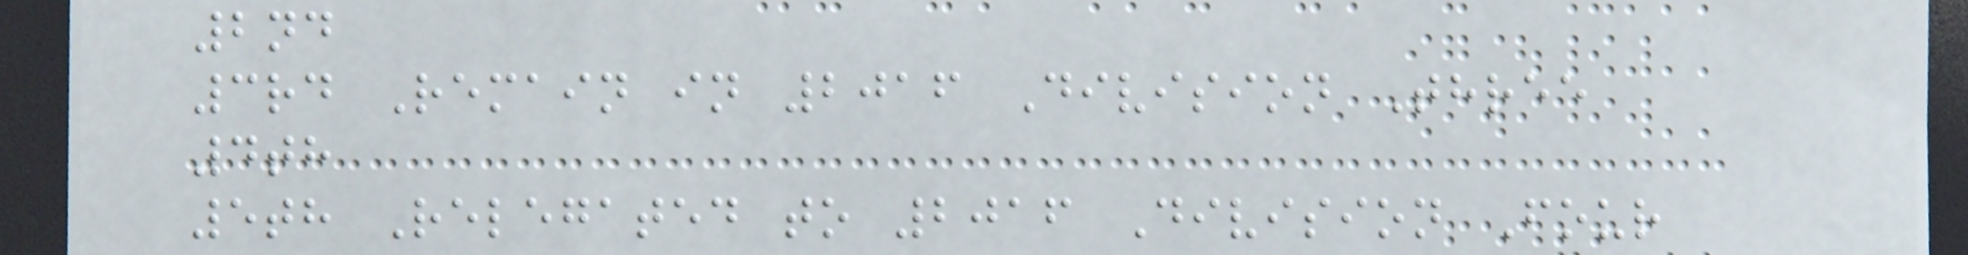2nd
3rd Remain in 2016 Division Three
4th
5th Relegated to 2016 Division Four
